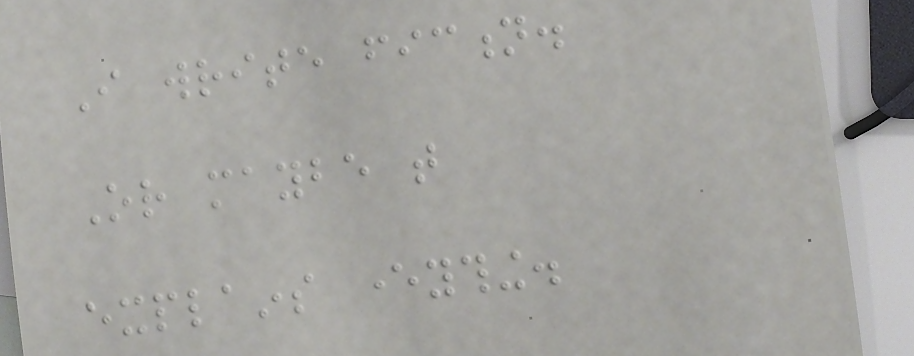I write fiction.
Or maybe that
explains everything.
